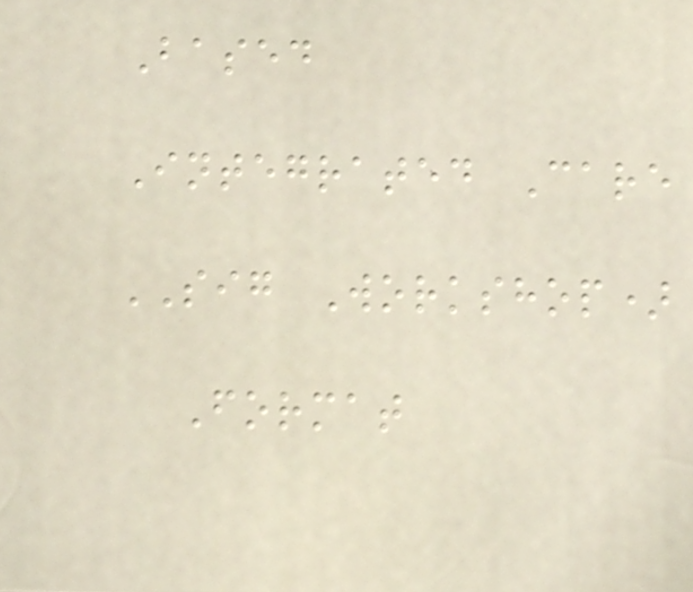Based
Integrated Care
SIG Workshop)
Format
